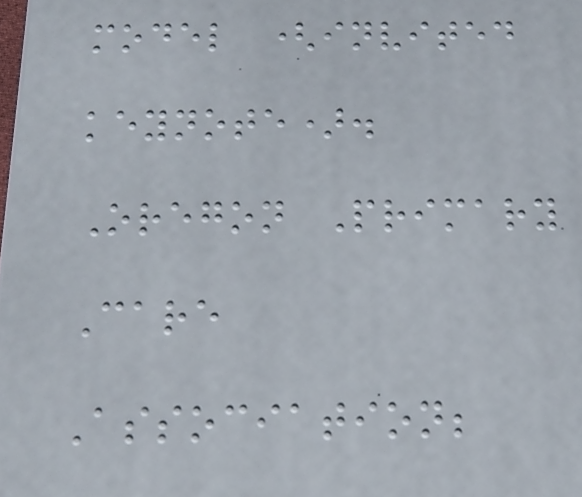model (invited
keynote).
Oregon Primary
Care
Association;
